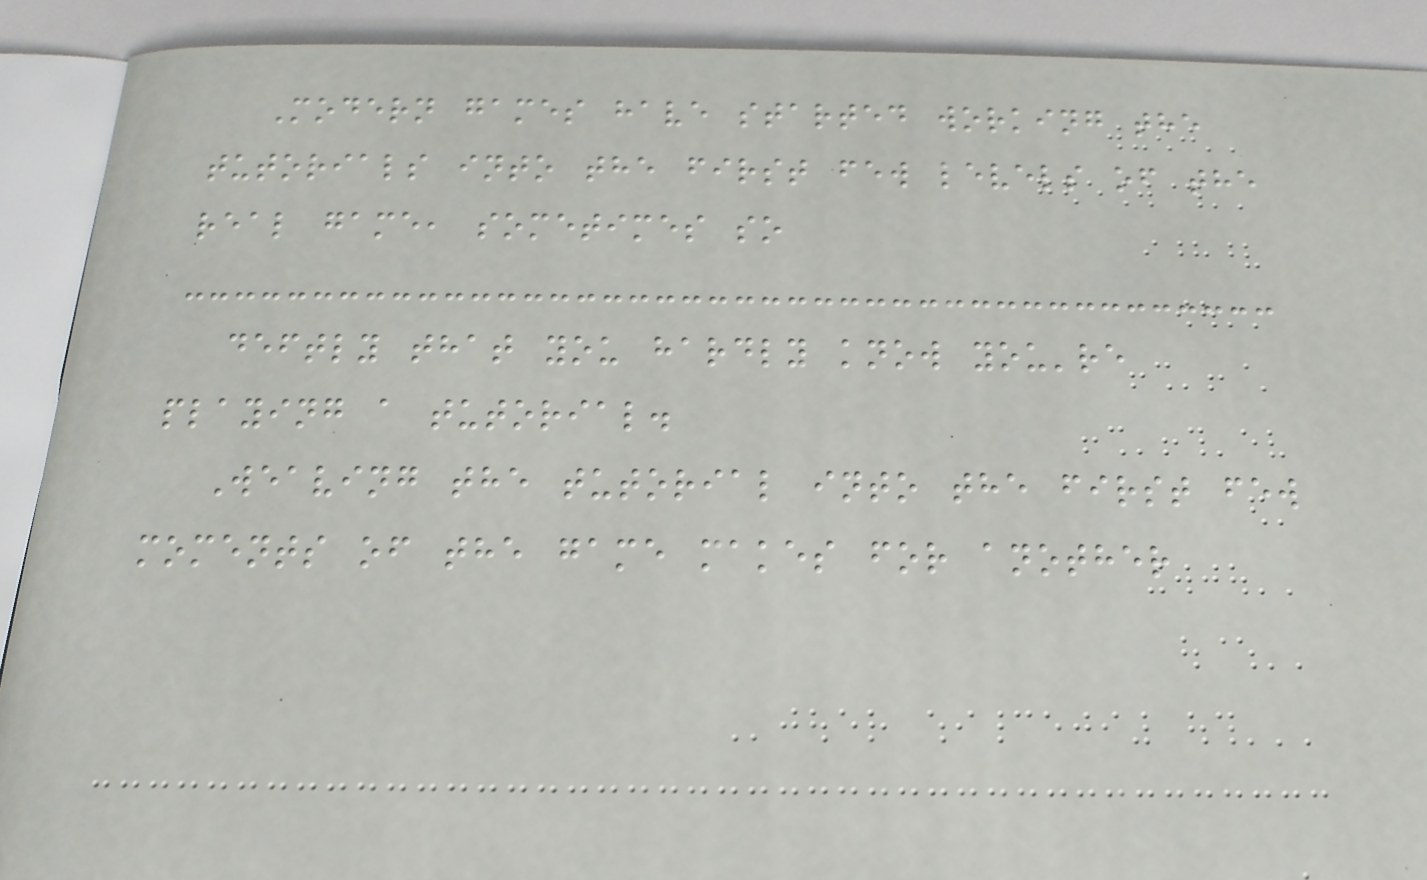Modern games have started working the
tutorials into the first few levels of the
real game, sometimes so
deftly that you hardly know you're
playing a tutorial.
Weaving the tutorial into the first few
moments of the game makes for another
